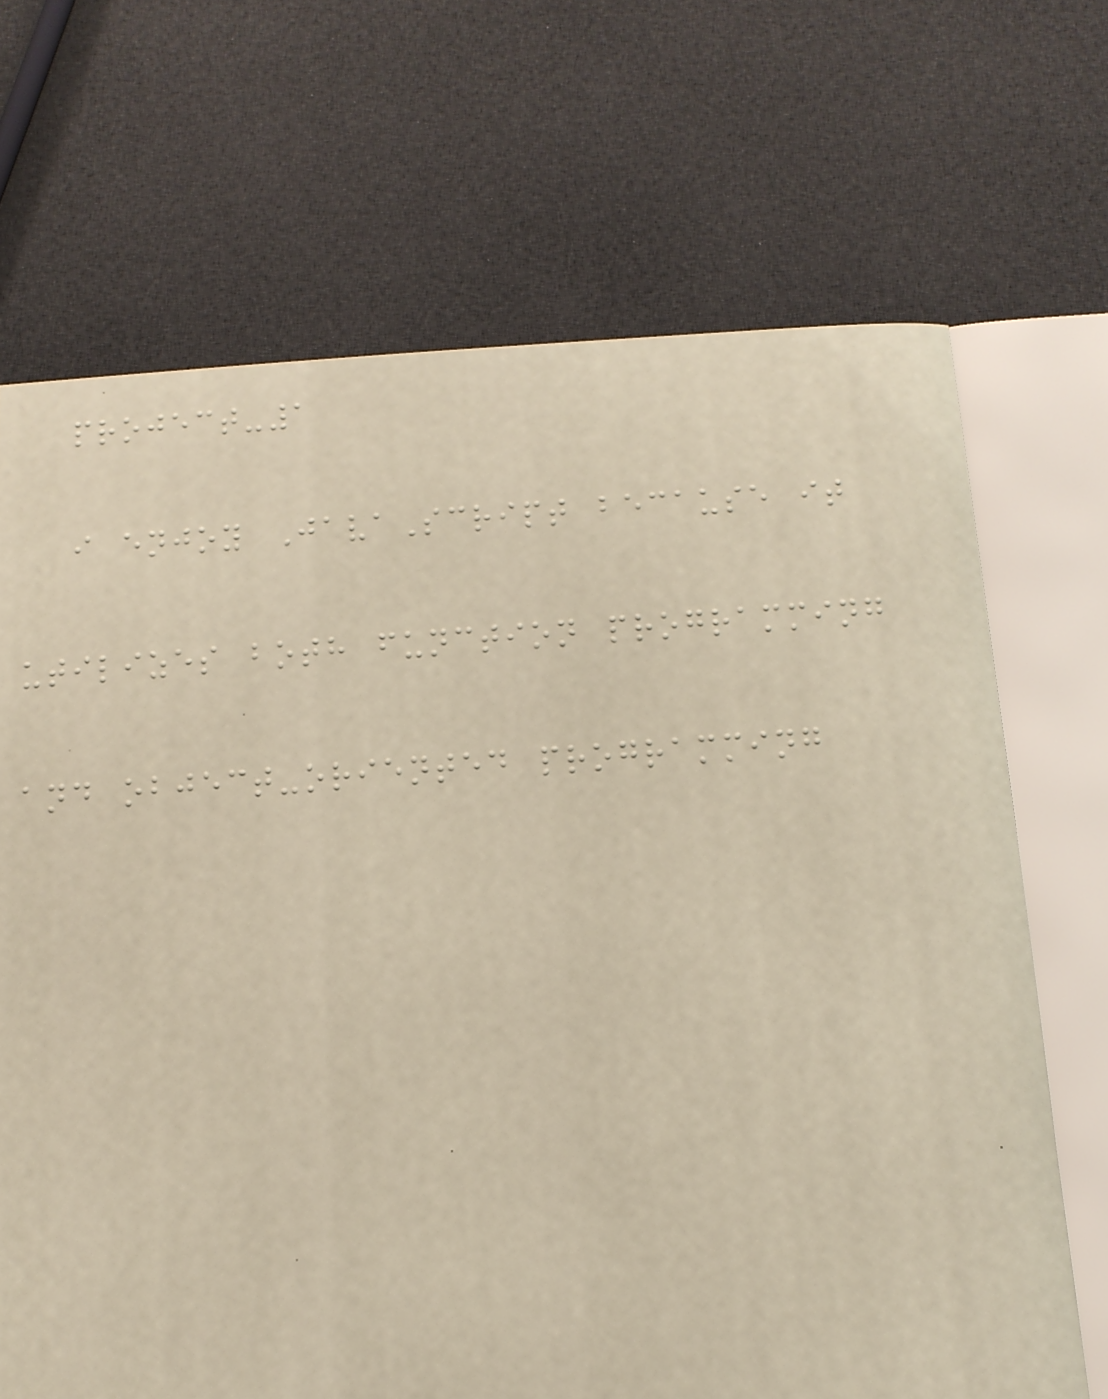project-1
i enjoy JavaScript because it
utilizes both function programming
and object-oriented programming
